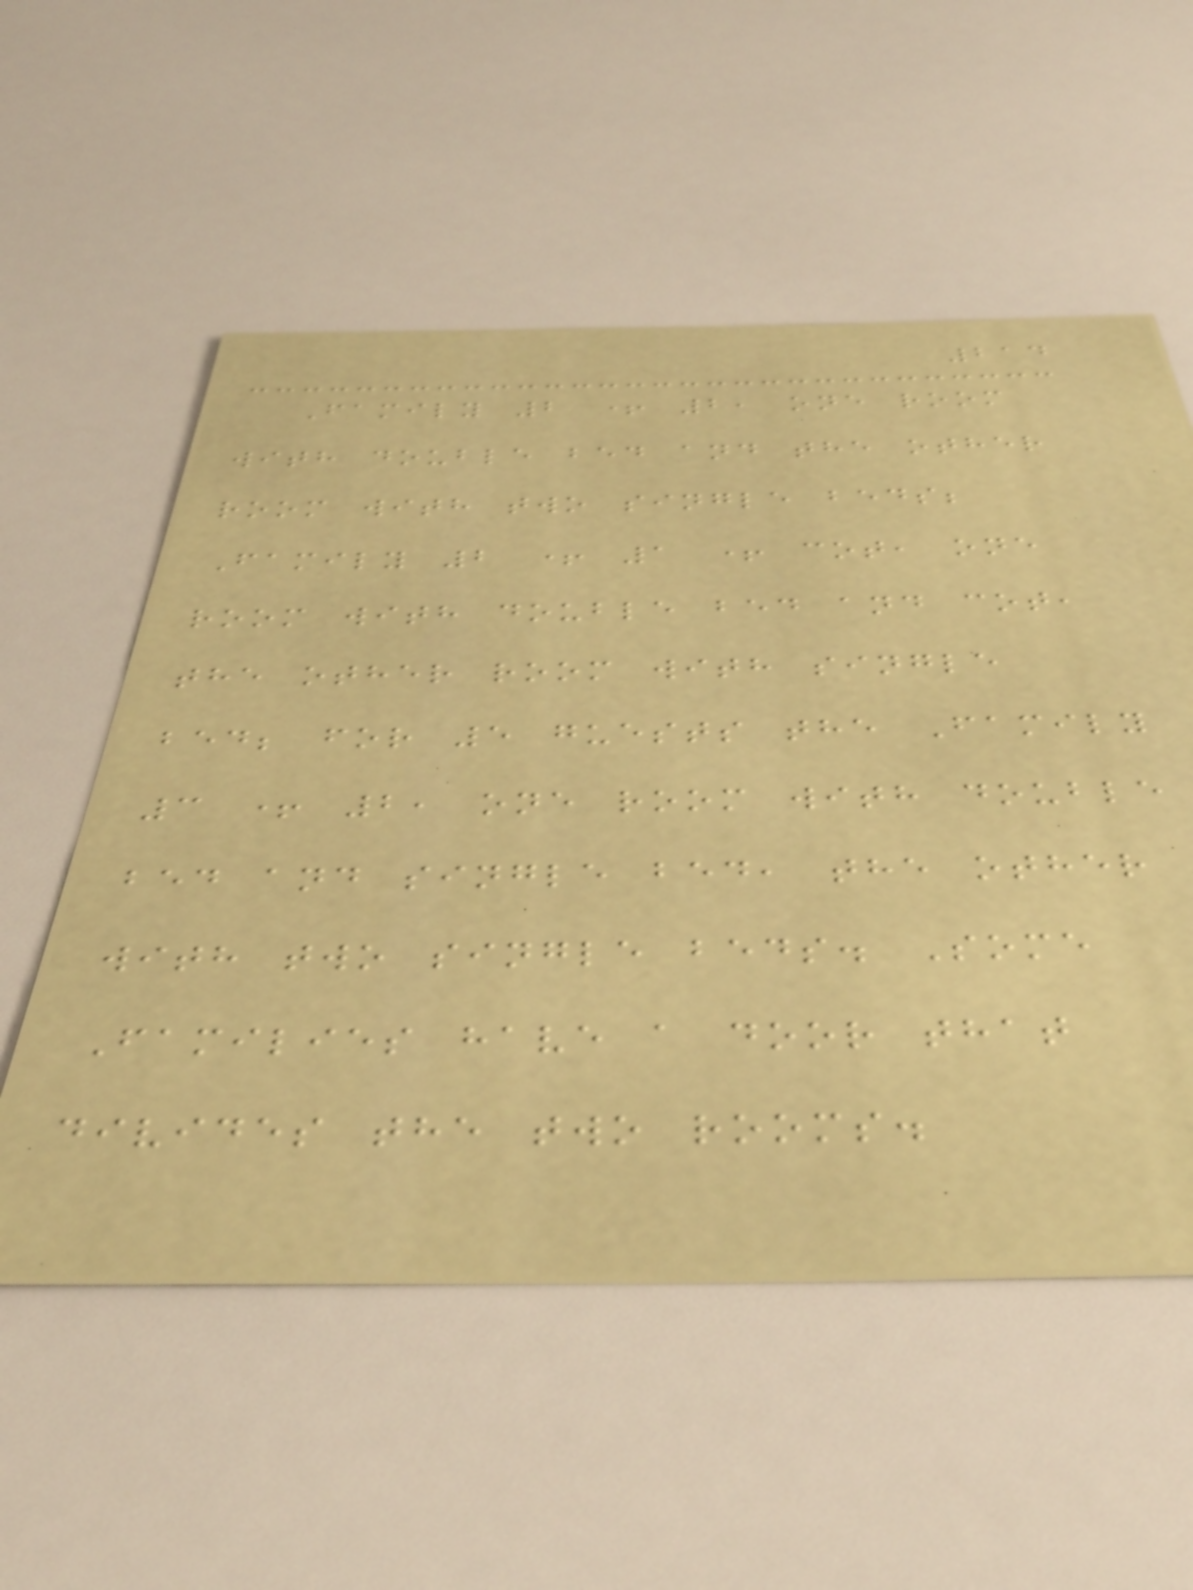214
Family 2 + 2, one room
with double bed and the other
room with two single beds;
Family 2 + 1 + cot, one
room with double bed and cot,
the other room with single
bed; for 5 guests the Family
3 + 2, one room with double
bed and single bed, the other
with two single beds. Some
Families have a door that
divides the two rooms.
